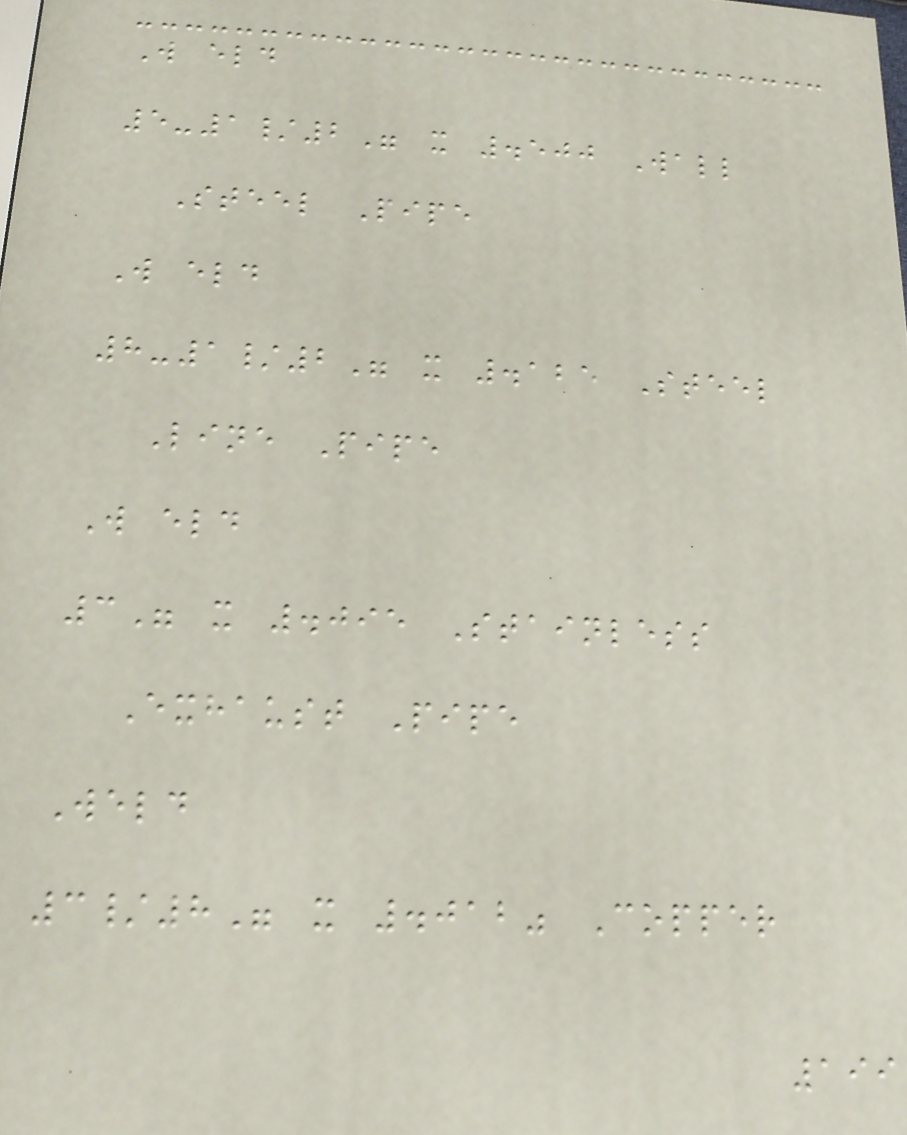W eld
5-1/2" x .500 Wall
Steel Pipe
W eld
8-1/2" x .125 Steel
Line Pipe
W eld
3" x .095 Stainless
Exhaust Pipe
Weld
3/8" x .012" Copper
199
